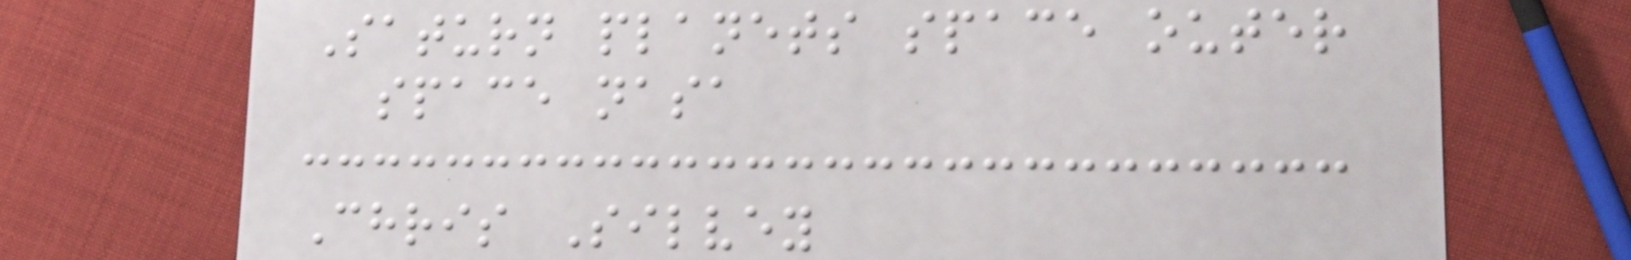Saturn planets space outer
space nasa
Chris Silvey
